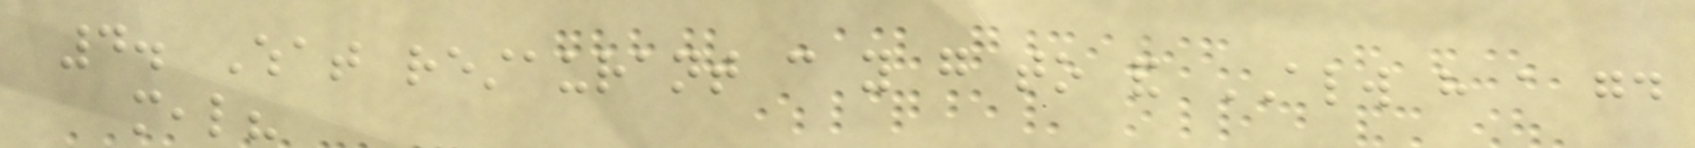4. What restaurant can you go to and ALWAYS have a good
meal?
